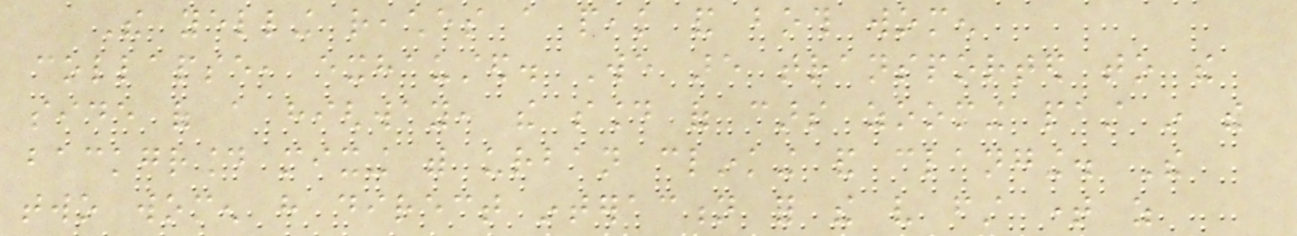The yelling reaches a peak and both women
collapse, exhausted. We are transported to the
side of a highway, the sound of cars zooming past in the
background mixing with urban clinking and clanging. The
two women have direct interaction for the very first time as
